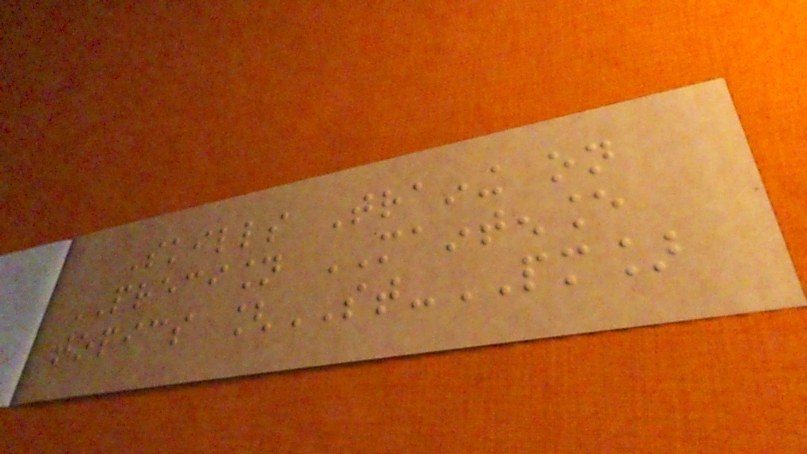Skills Training on
PRECISION MAINTENANCE
topics [ST-PM]
